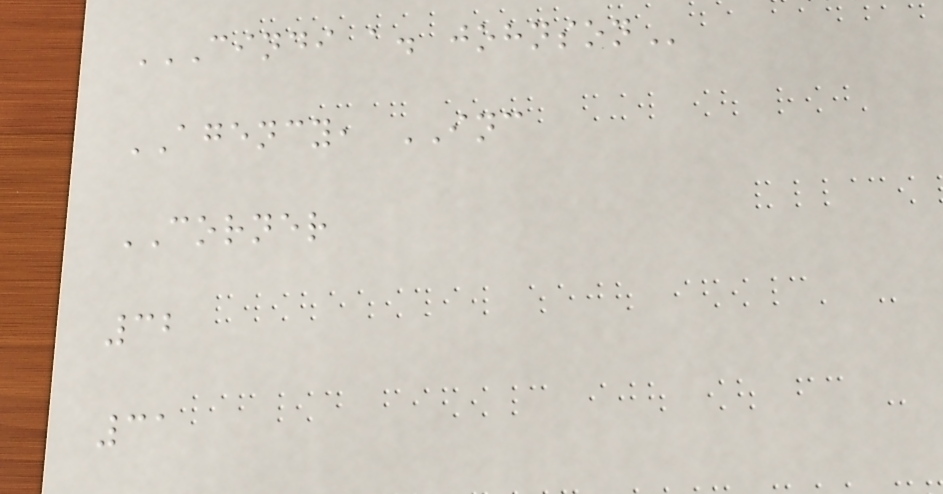CINDI A. JOHNSON
AGENCY, INC
CORNER
32
31
